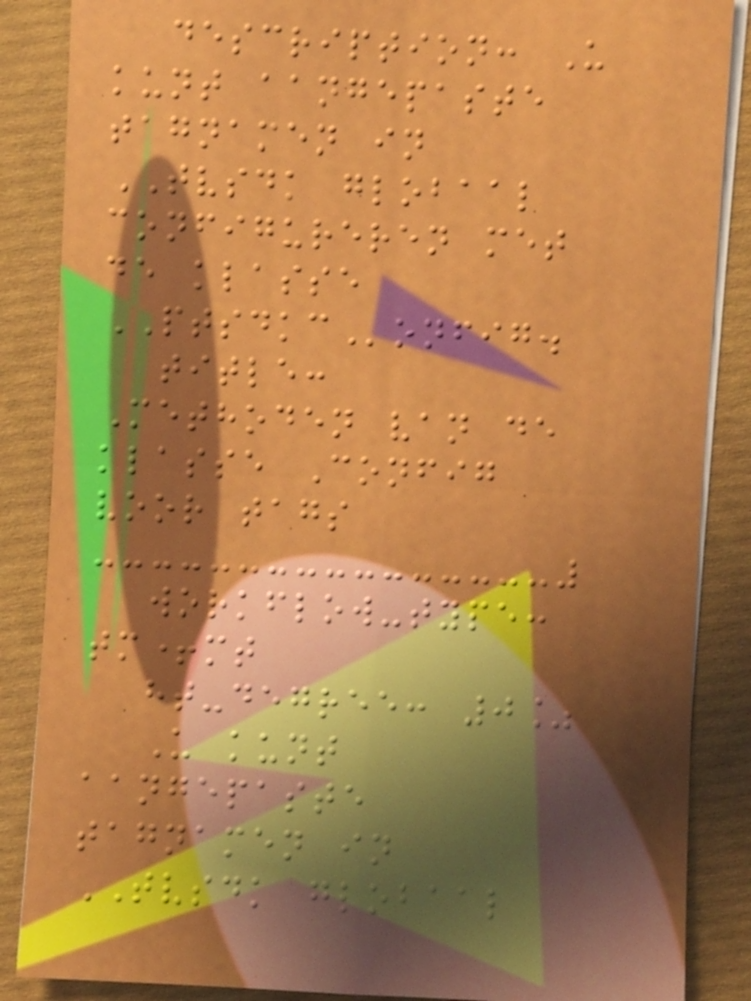description: U
kunt aangepaste
tagnamen in
TVSDK globaal
configureren met
de klasse
PTSDKConfig.
title:
Methoden van de
klasse Config
voor tags
workflow-type:
tm+mt
ht-degree: 0%
U kunt
aangepaste
tagnamen in
TVSDK globaal
